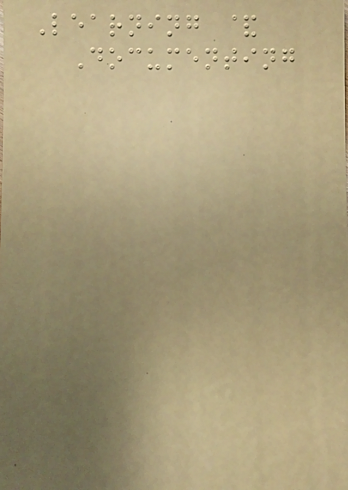Learning &
Documenting
